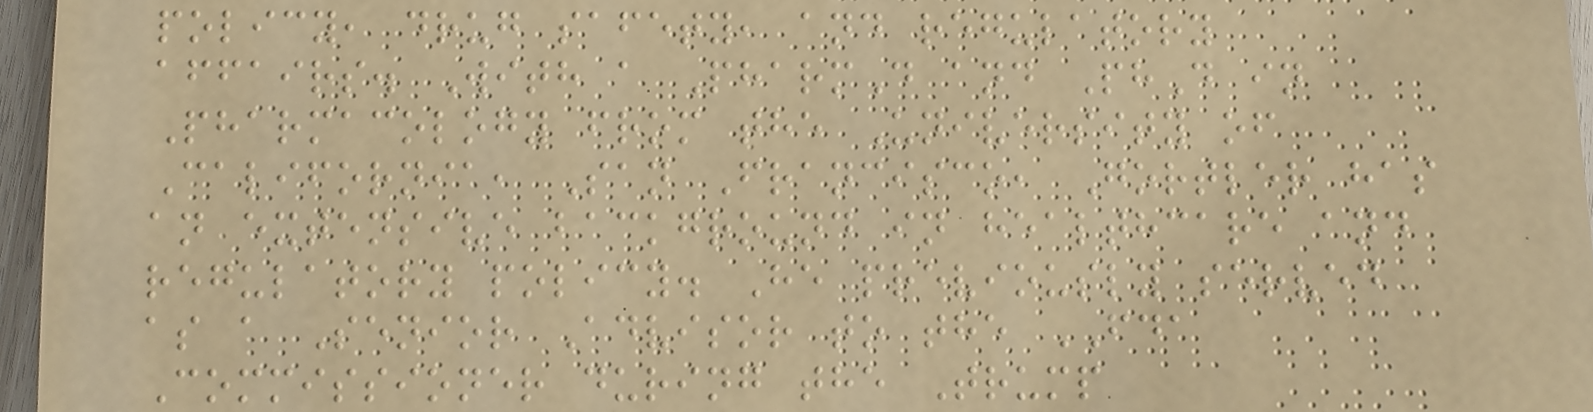policy, drug safety, and regulatory
affairs. With a PharmD and PhD in
Pharmacology from the University of
California, San Francisco, Gortler has
an extensive background in healthcare and
regulatory policy. He previously served
as a Senior Advisor to the FDA
Commissioner during the Trump
